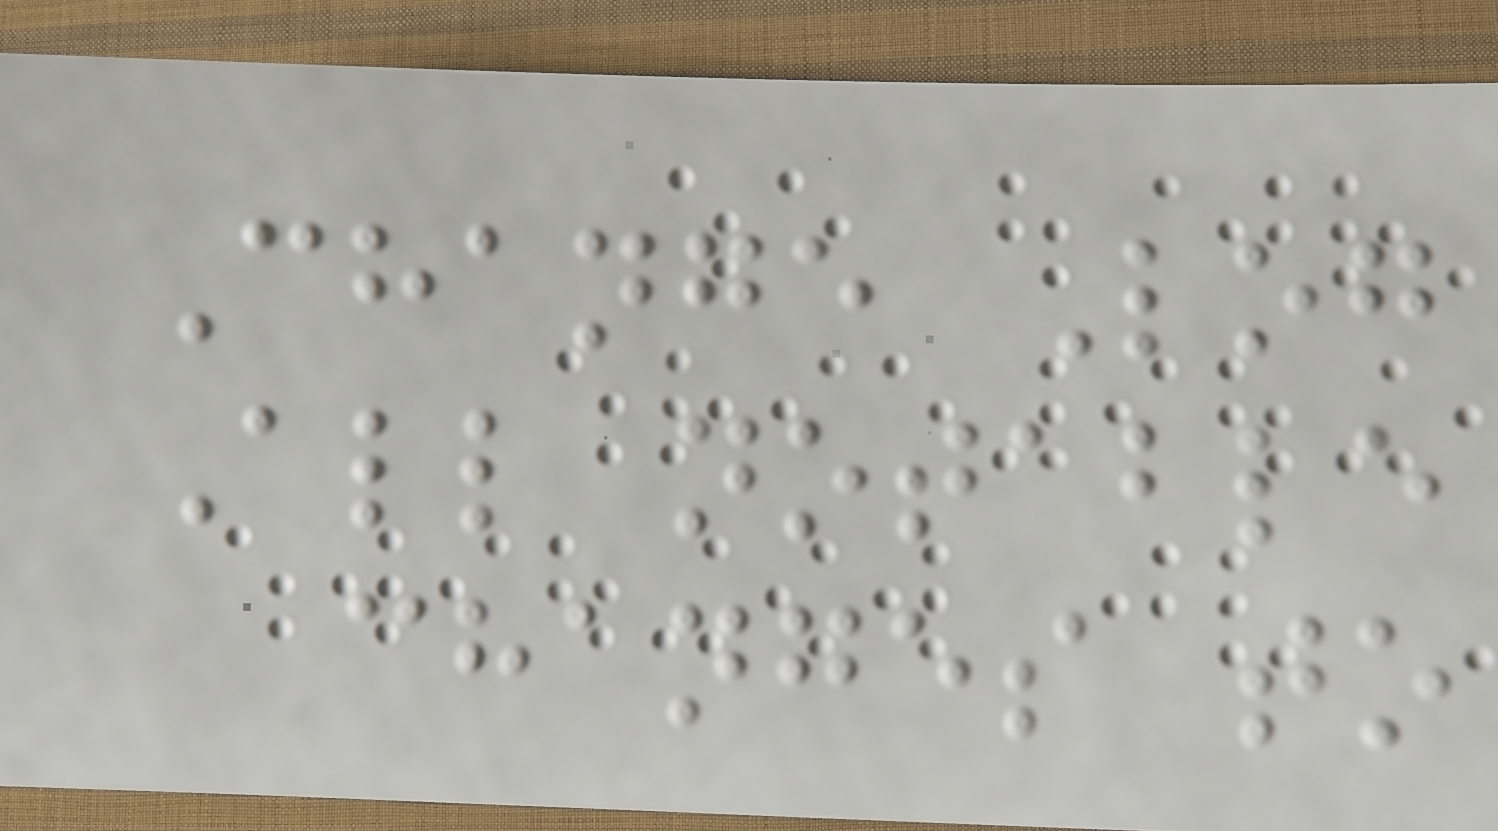Change Log
All notable
changes to
